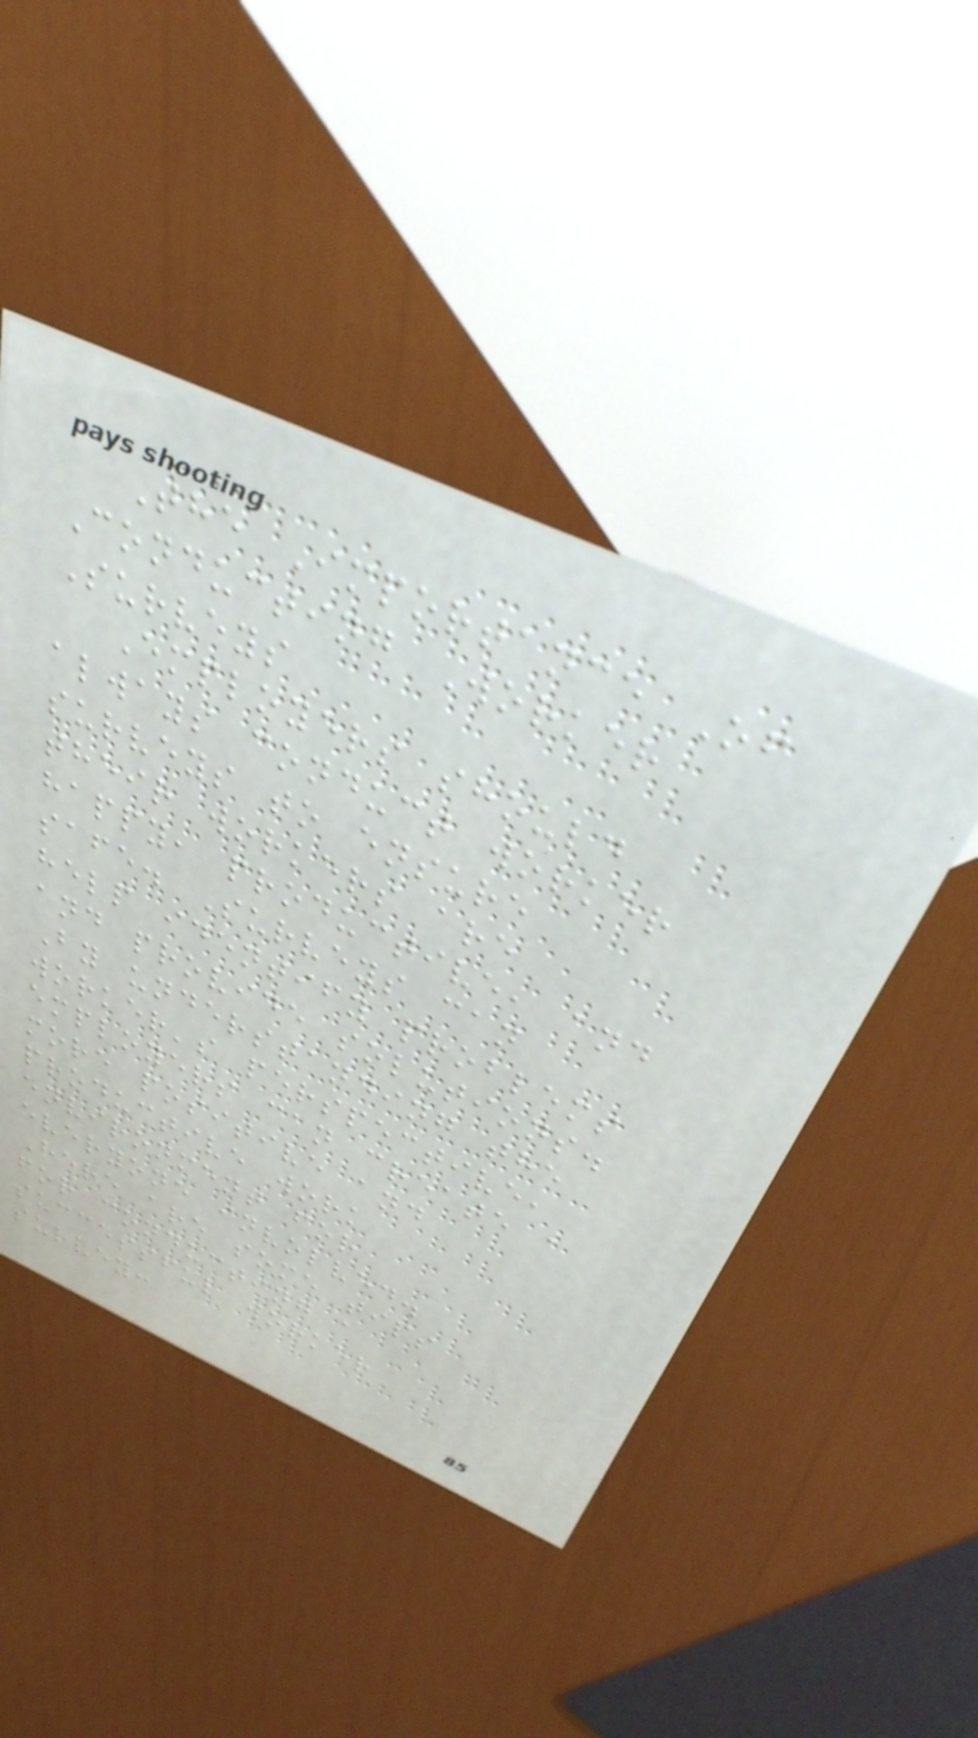The Importance Of
Conducting Worker
Surveys
Employers should
always conduct worker
surveys to ensure
their workers are
happy, productive, and
safe. Surveys can
help identify problems
and provide solutions.
By understanding the
worker's perspective,
employers can create a
more positive and
productive work
environment for
everyone involved.
Here are some tips
for conducting a
successful worker
survey:
